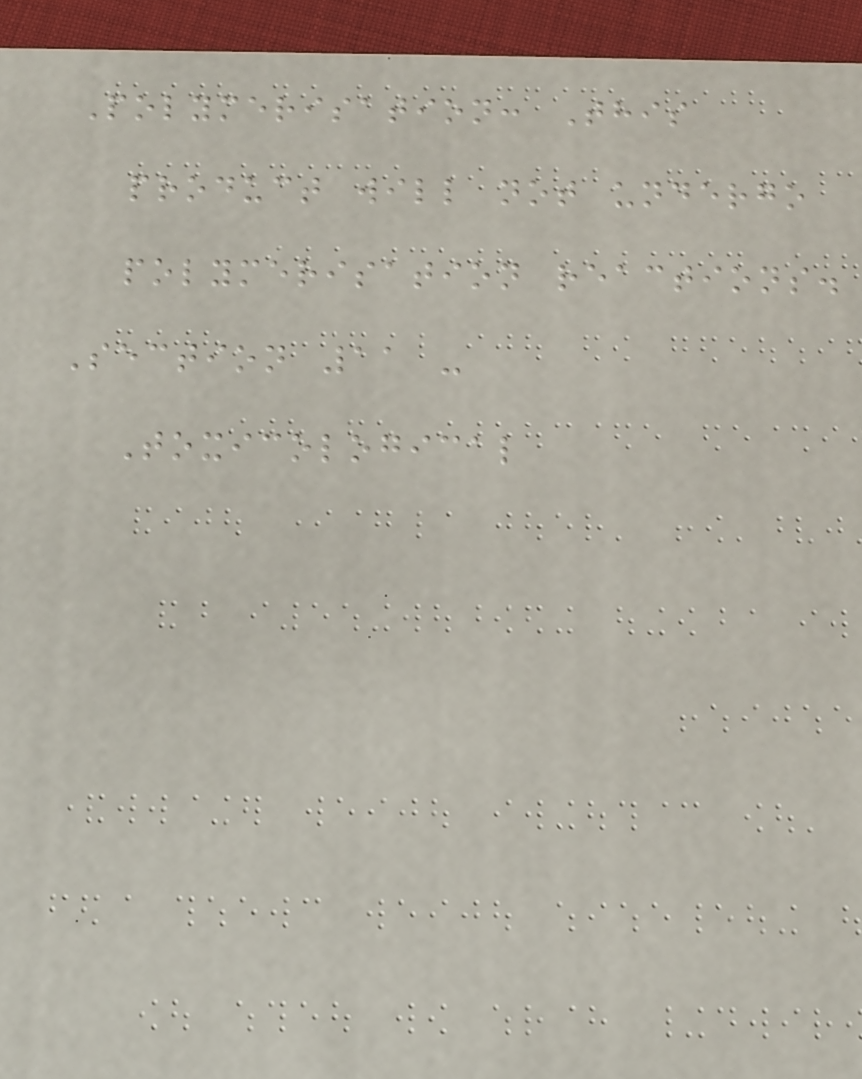Polymerisation: This
product will not undergo
polymerisation reactions.
Section 11 -
Toxicological
